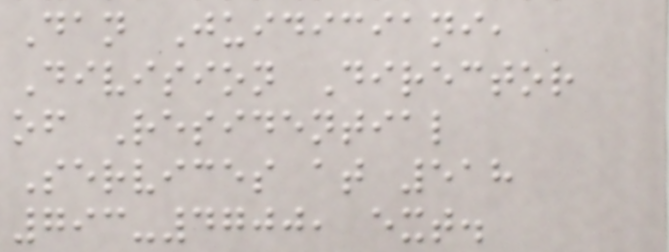Dan Juidiciani,
Division Director
of Residential
Services at 518
793-4700, ext.
